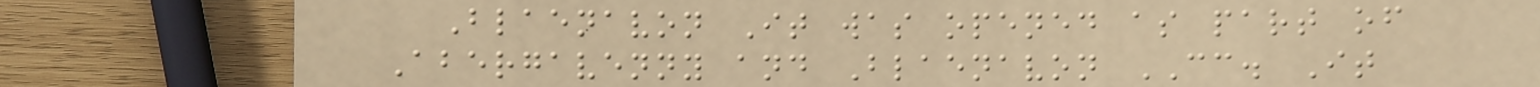Blaenavon It was opened as part of
Abergavenny and Blaenavon CC. It
